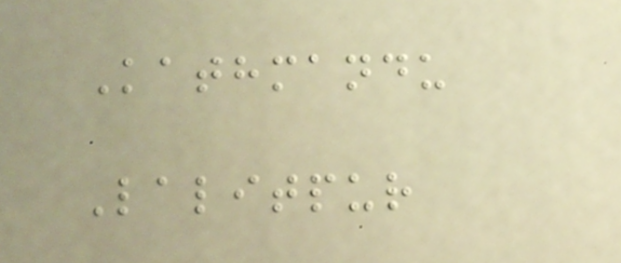Kathmandu
Lalitpur
